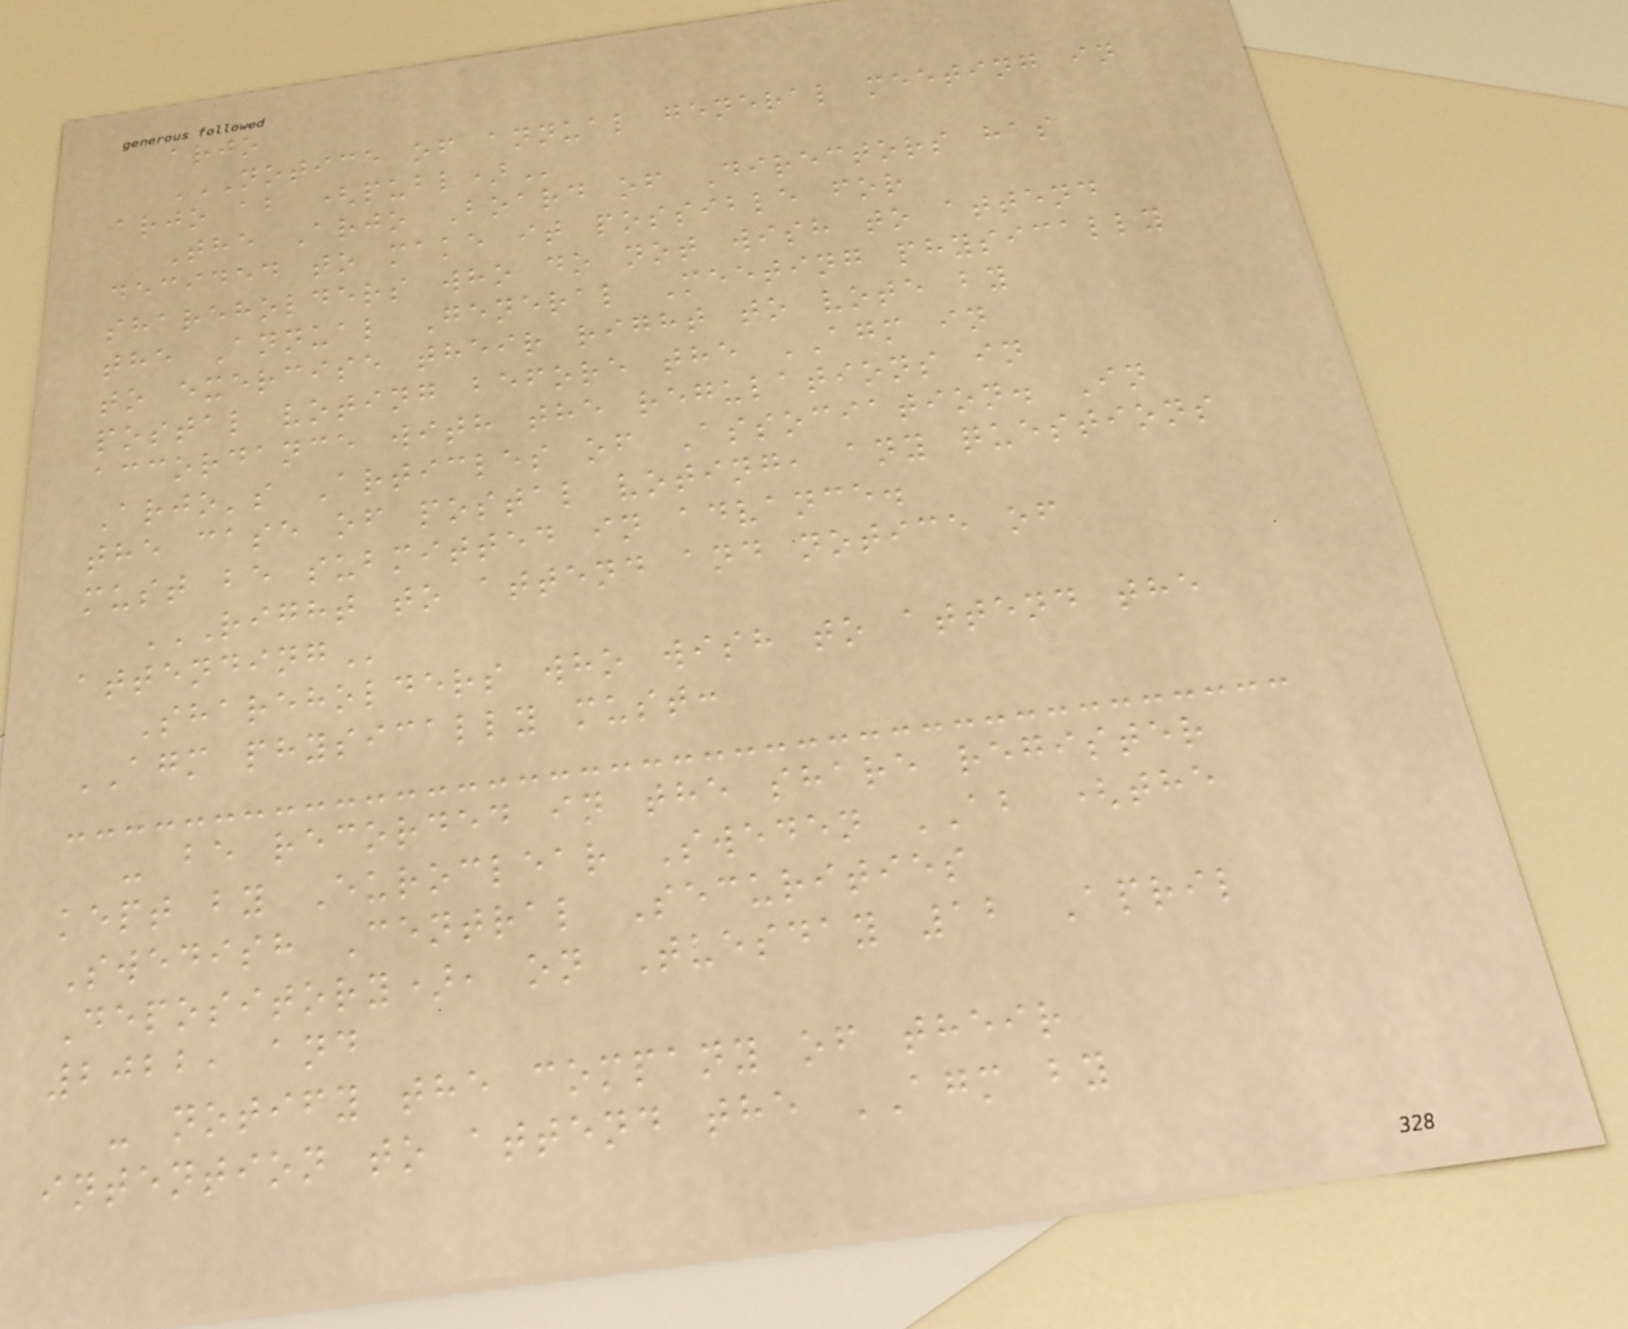arjo
NOTICE OF ANNUAL GENERAL MEETING IN
ARJO AB (PUBL)
The Arjo Board of Directors has
decided to make it possible for
shareholders who do not wish to attend
the Annual General Meeting physically
to exercise their right to vote by
postal voting before the AGM in
accordance with the regulations in
Arjo's Articles of Association. In
the case of postal voting, any questions
must be submitted in advance.
RIGHT TO ATTEND AND NOTICE OF
ATTENDING
Shareholders who wish to attend the
AGM physically must:
- be recorded in the share register
kept by Euroclear Sweden AB (the
Swedish Central Securities
Depository), on Tuesday 12 April
2022, and
- notify the company of their
intention to attend the AGM by
